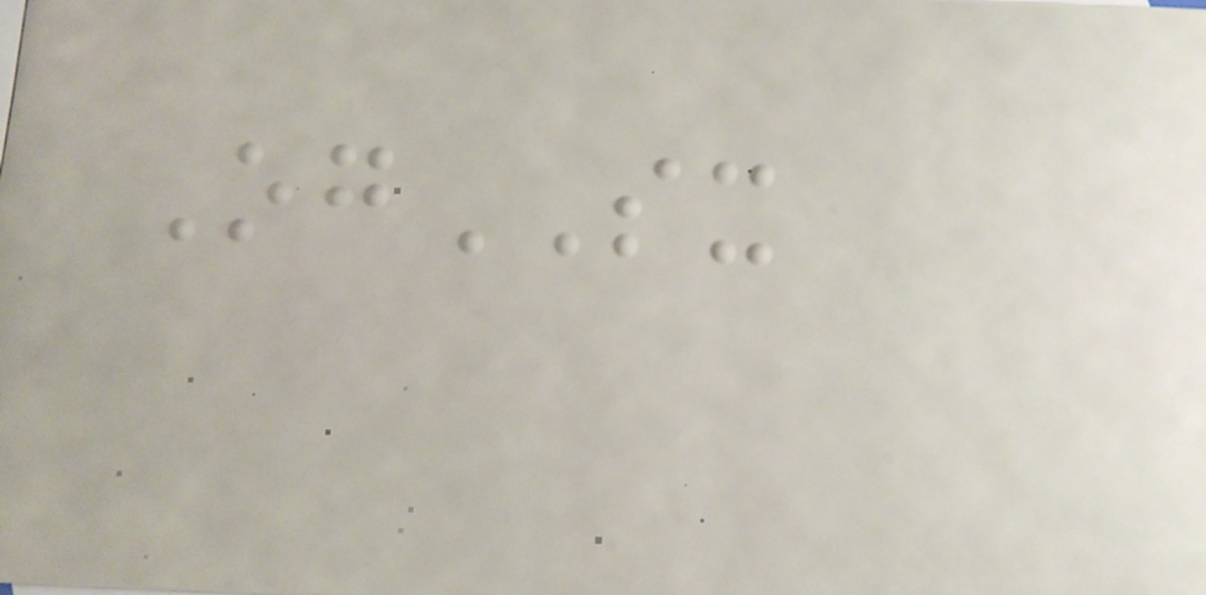OgSX
